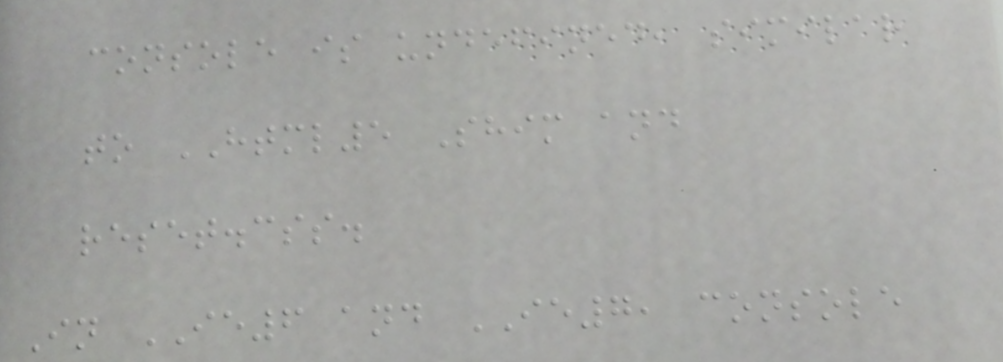console is undefined, similar
to HTML5 Shim and
reset.css.
In IE6 and IE7, console
